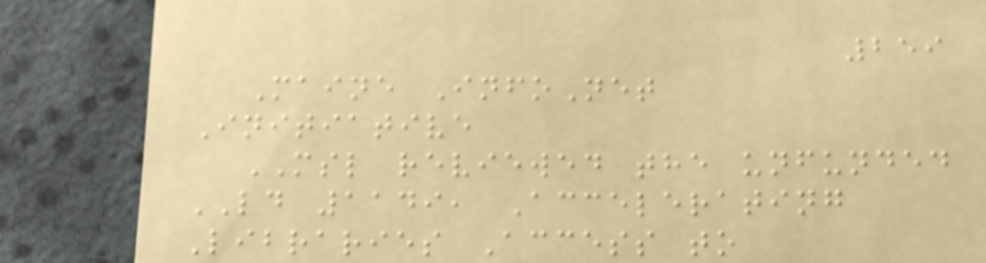259
Maine InfoNet
Initiative
MSL reviewed the unfunded
LD 1149, Accelerating
Libraries Access to
